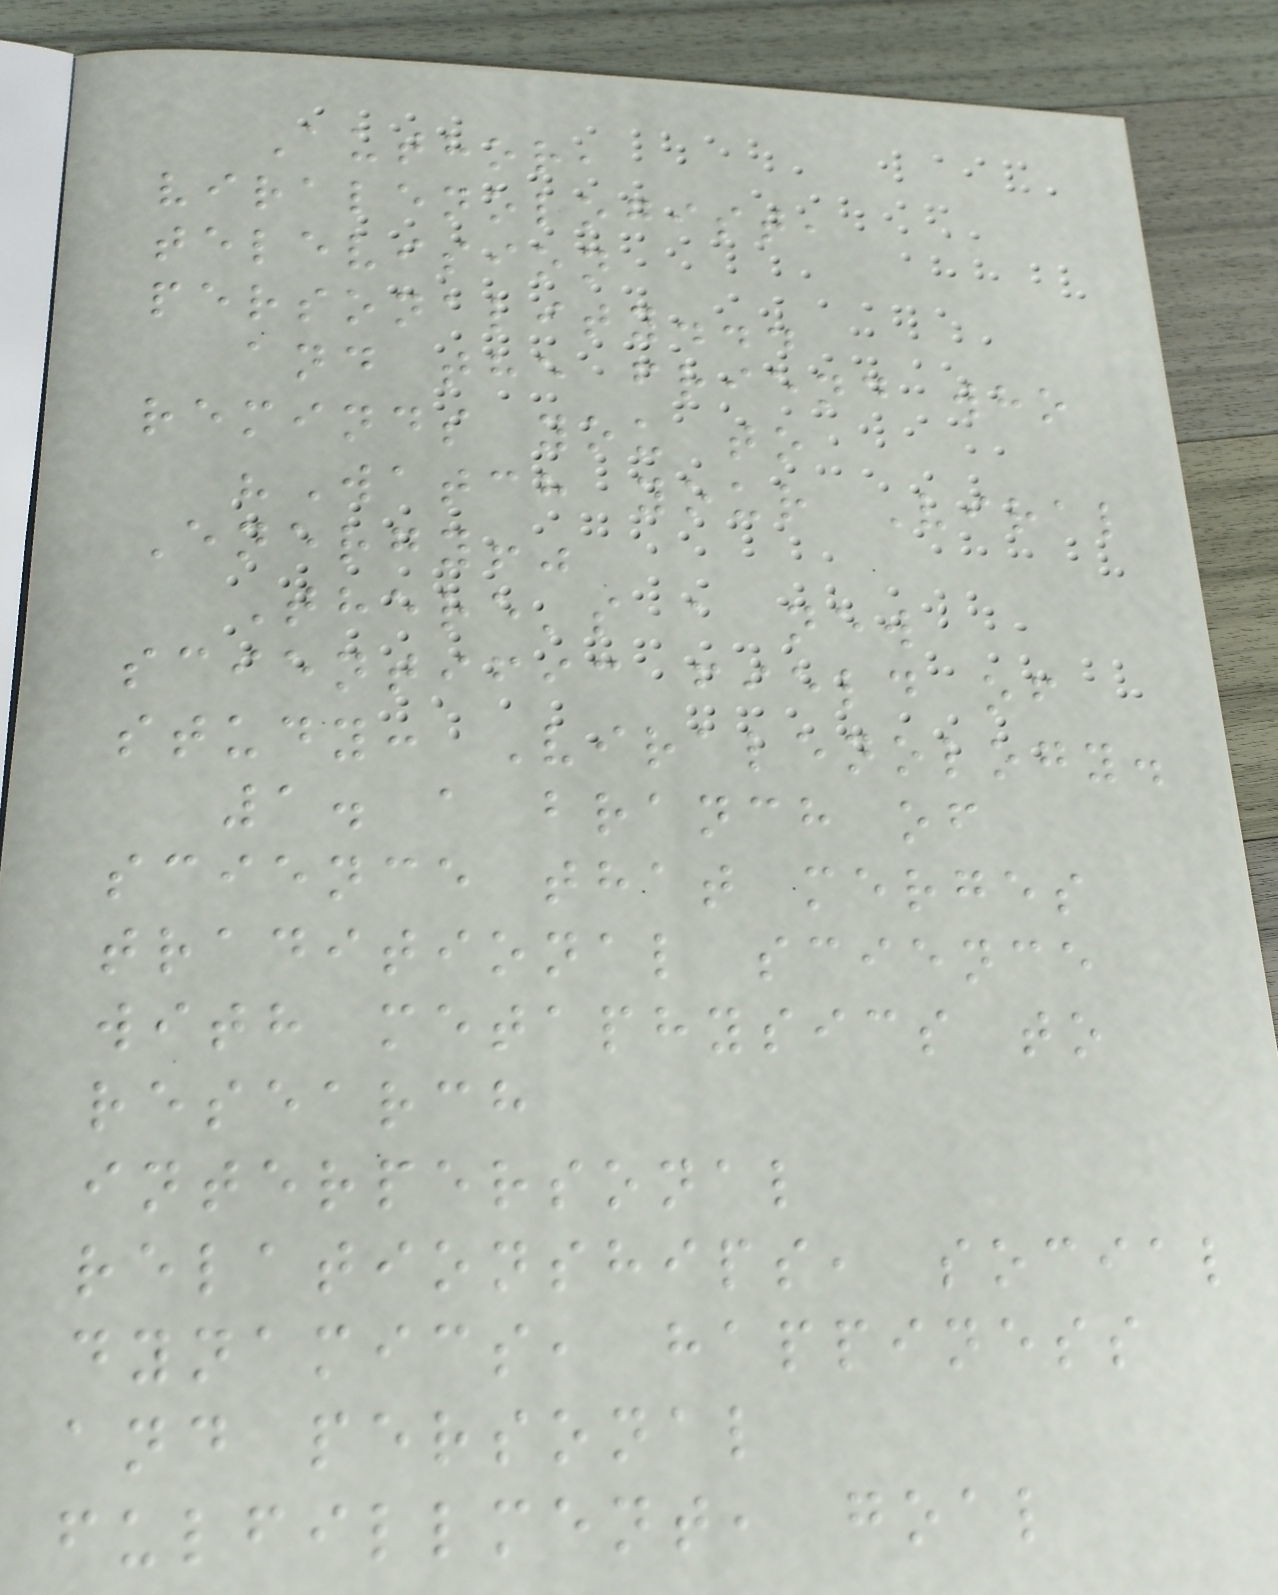Author,
viralenologist,
television
personality...
and the friend who
reminds you to
"Watch your Viral
Energy!"
There's a new
scientific field of
study: Viralenology.
1. a branch of
science that merges
traditional science
with metaphysics to
research
interpersonal
relationships, social
dynamics, happiness
and personal
fulfillment, goal
